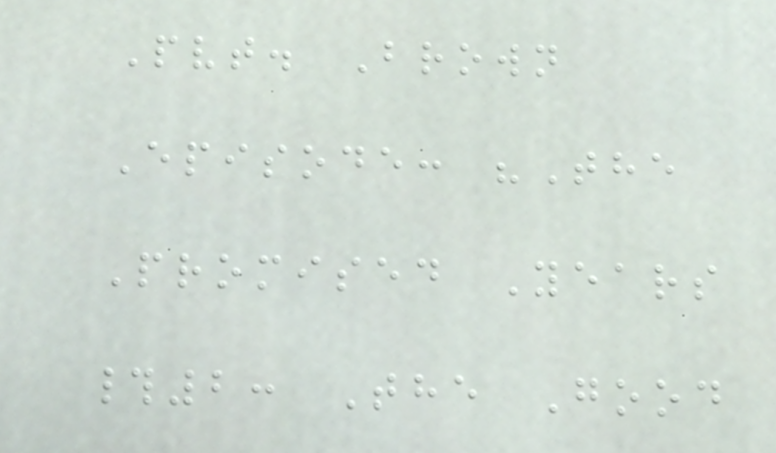Pvt. Brown
Episode: "The
Promised Years
#2: The Good
